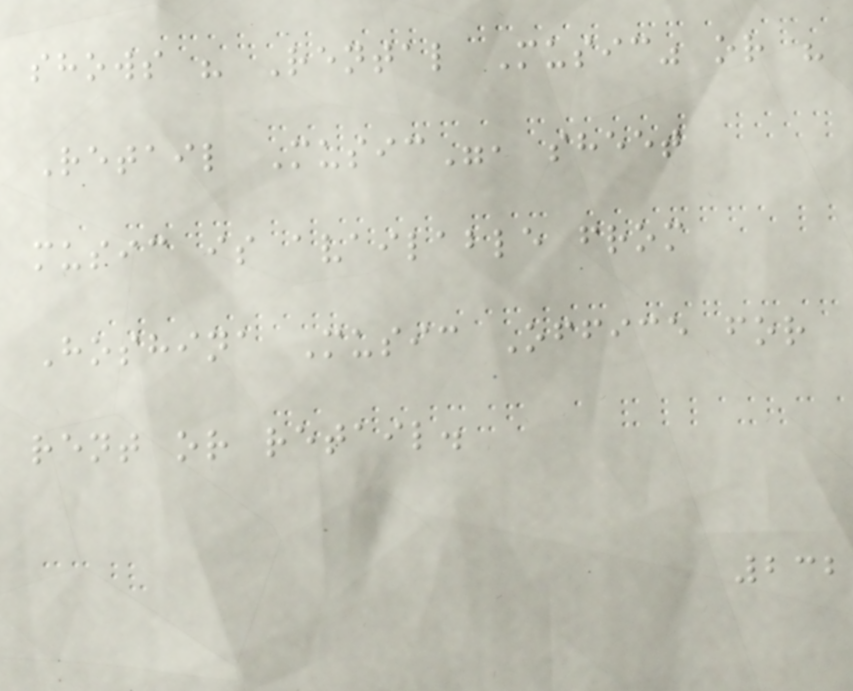shows " Rental Music" or "
Retail Music", sheet
music is available from
Hoshina Music Office for
rent or retail.
232
